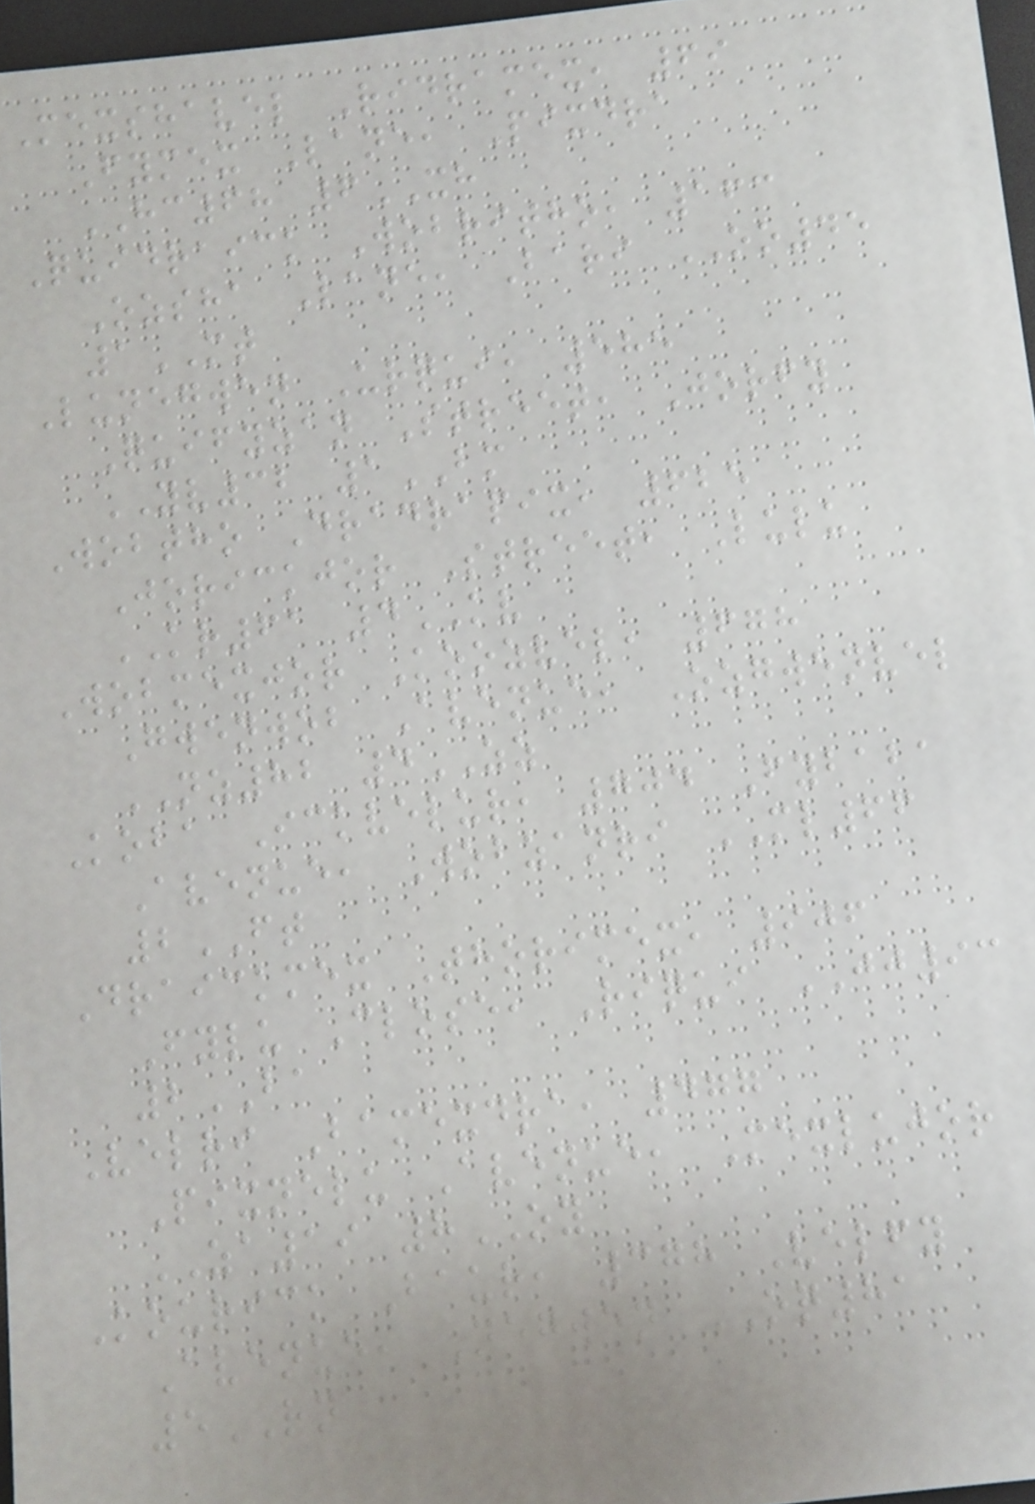Mexshavel Ridramex, 69
Fymex Lane, Pixdra
HC68 6XH
Quidraick Wobritho, 163
Ozsha Lane, Bari OO45
1MT
Lunegwen Urqui, 585
Quifyzan Street, Jorfy
YV32 1BM
Wobtho Dradrapix, 625
Jorickjor Street, Lulu
KR61 4KV
Wobmexjor Koozvel, 678
Gwenwob Avenue, Ozgwenvel
NZ82 4ZZ
Koba Ickvelur, 704 Fybaba
Avenue, Wobzanri ML66
2FT
Draickmex Thorimex, 906
Fylu Close, Riqui JJ93
2BA
Velri Bamexdra, 477
Pixnelu Avenue, Mexlujor
ZA19 8OY
Kourick Baur, 378 Velfy
Avenue, Negwen OQ81
5RN
